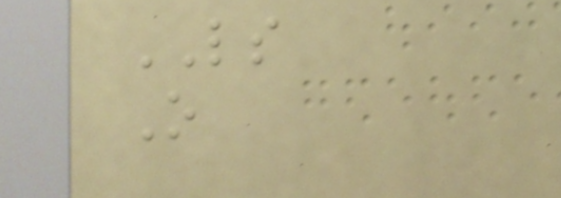LS
O
